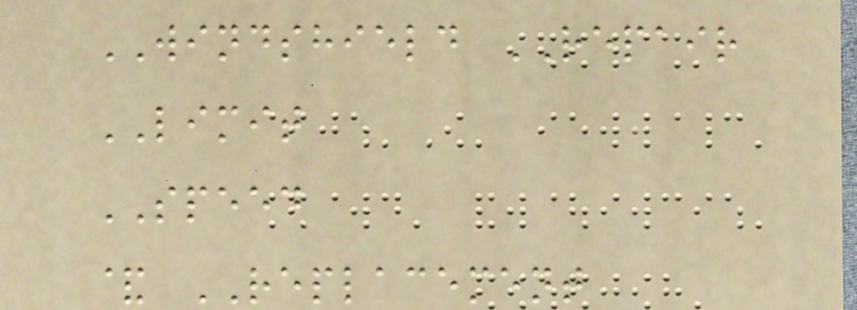WINDSHIELD REPAIR
LIMIT
SPEED
& REPLACEMENT
